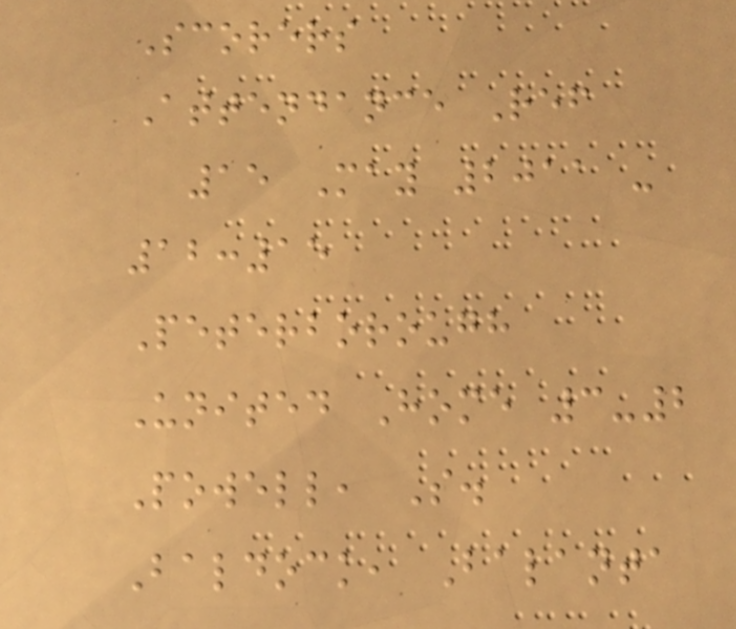Scorers
Attendance Ref
15 May 2011 -
12:15
Peterborough
United Home 3-2
Powell, S.
Baldock, Balanta
